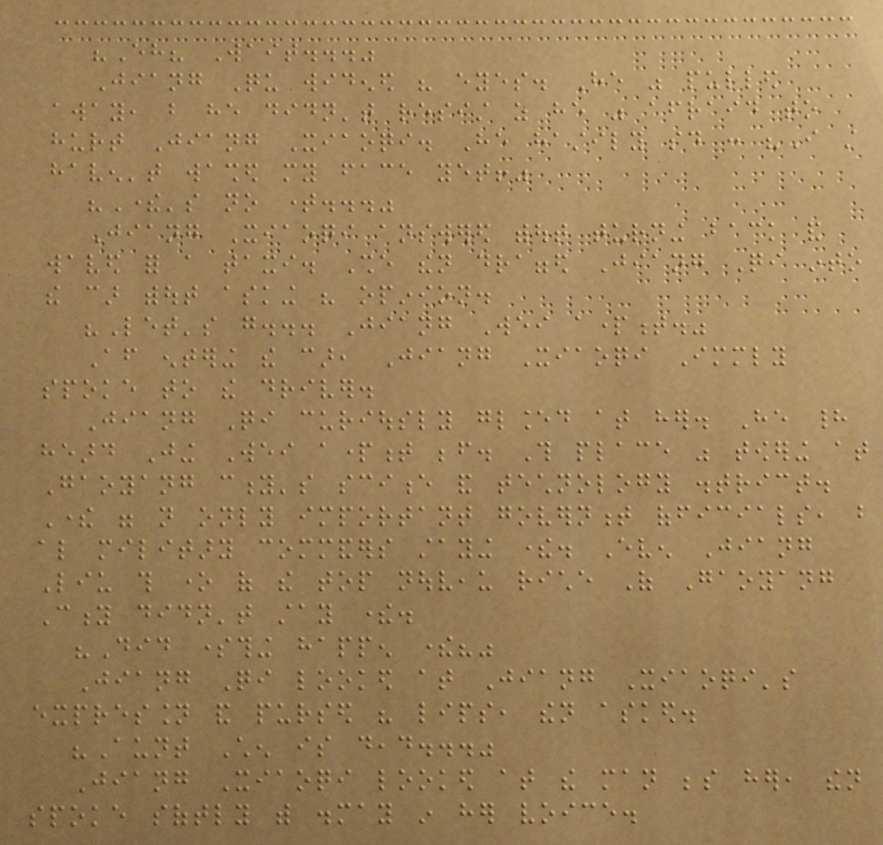"Eh? Wait..."
Jiang Qu widened his eyes. He was pulled
away, but he didn't resist as he was afraid to
hurt Jiang Xiaoqi. He hastily said : "I still
haven't washed my face yet!"
"There's no time..."
Jiang Xiaoqi answered without turning back and
waved for a taxi. She then dragged Jiang Qi into
the car without asking his opinion.
"Let's go... Jiang Wei apartment."
After entering the car, Jiang Xiaoqi Immediately
spoke to the driver.
Jiang Qi curiously glanced at her. He had
heard Jing Wei apartment before. This place was towering at
Gaoyang city's science and technology district.
There were not only important government officials, but
also military commanders staying there. Even Jiang
Liu this one of the top nouveau riche Of Gaoyang
City didn't stay there.
"Did something happen there?"
Jiang Qi looked at Jiang Xiaoqi's
expression and pursed his lips, then asked.
"Aunt Chen is dead..."
Jiang Xiaoqi looked at the man beside her, then
spoke softly with dismay in her voice.
